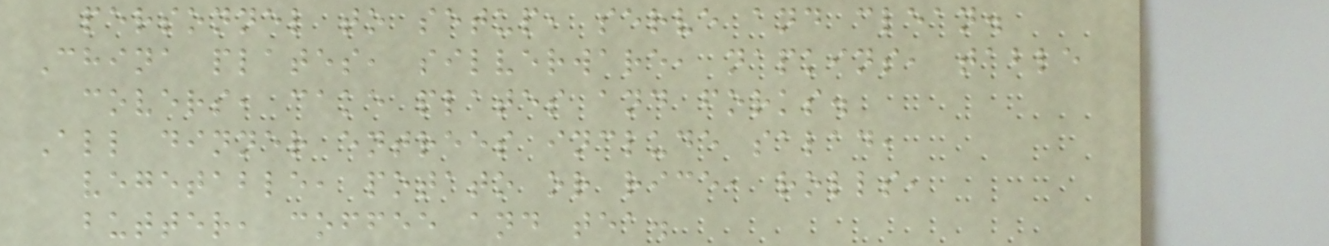personnel to setup, serve and clean.
China plates, silverware, napkins, table
covers, cake plates and forks.
All dinner entrees include salad,
vegetable, potato or rice, rolls,
butter, coffee and tea.
